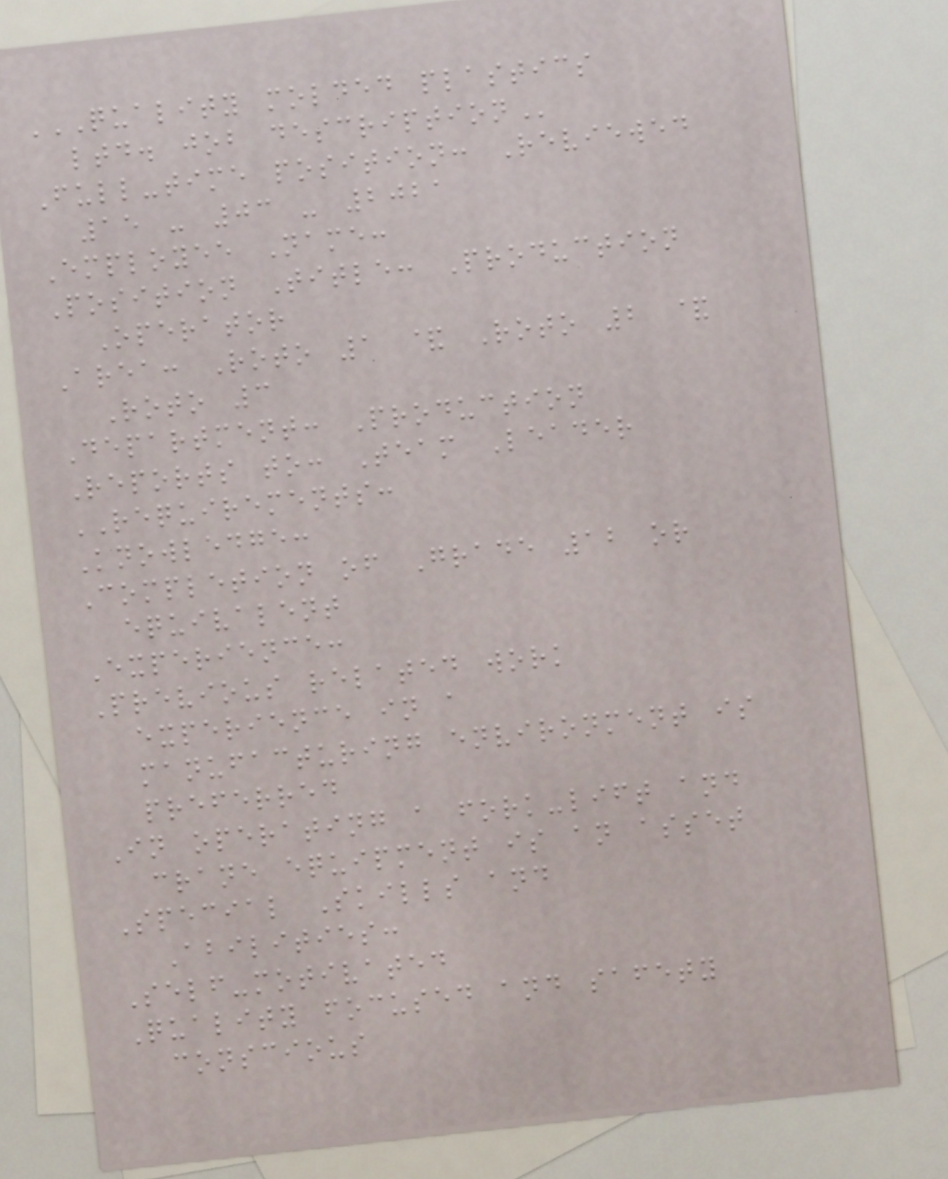QUALITY MOLDED PLASTICS
LTD. JOB DESCRIPTION
Full-time position: Reviewed
15 - 03 - 2021
Employee Name:
Position Title: Production
Operator
Area: Roto 1 & Roto 2 &
Roto 3
Department: Production
Reports to: Team Leader
REQUIREMENTS:
Knowledge:
Completion of Grade 12 or
equivalent
Experience:
Previous related work
experience in a
manufacturing environment is
preferred
In operating a fork-lift and
crane equipment is an asset
Special Skills and
Abilities:
Self-motivated
Quality focused and safety
conscious
